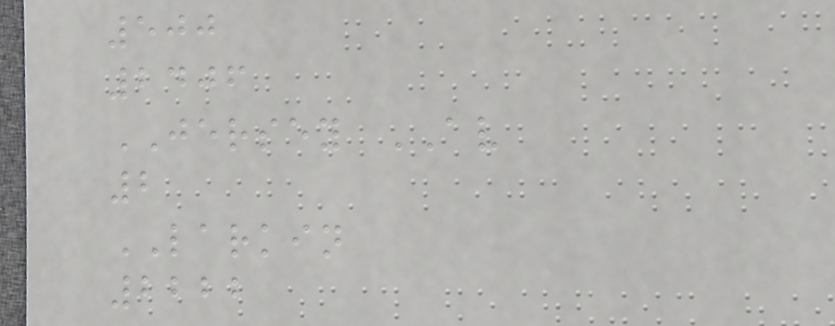500
2406
JERSEY AV
2
LARKIN
2222
